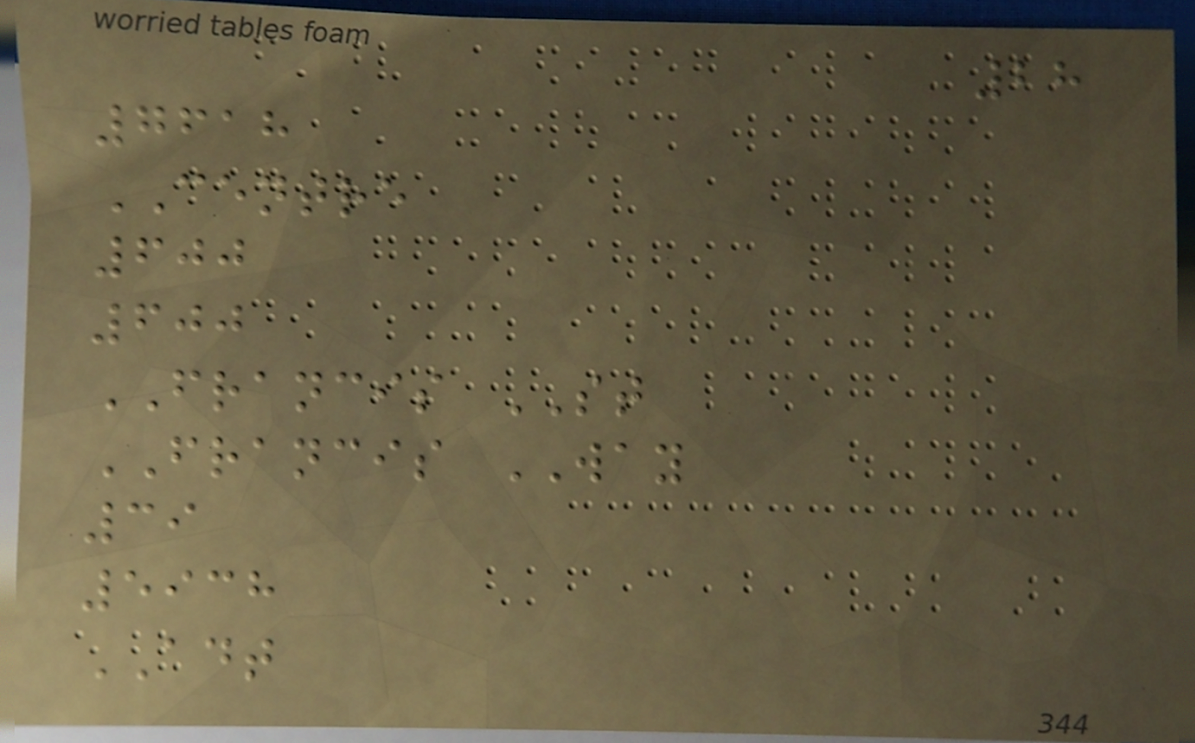28
7618
CENTRE
600
600
FRANCIS ST
FRANCIS WAY
39
5938
ADT
